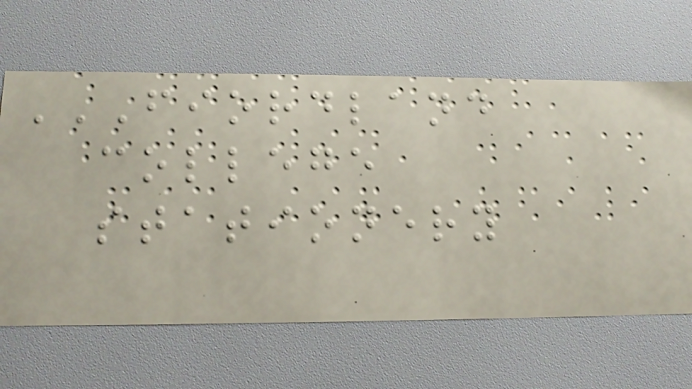FIORDLAND
COLLEGE
STATIONERY
